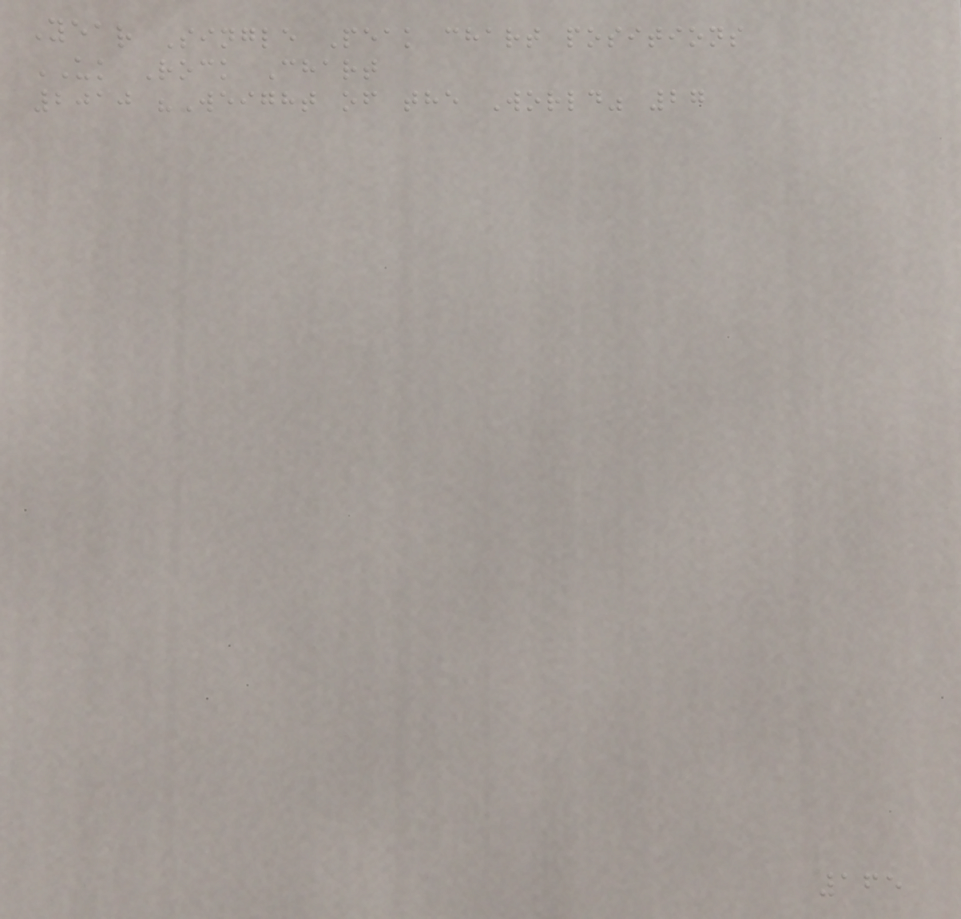Year Single Peak chart positions
UK Rock Chart
2010 "Weight of the World" 27
165
